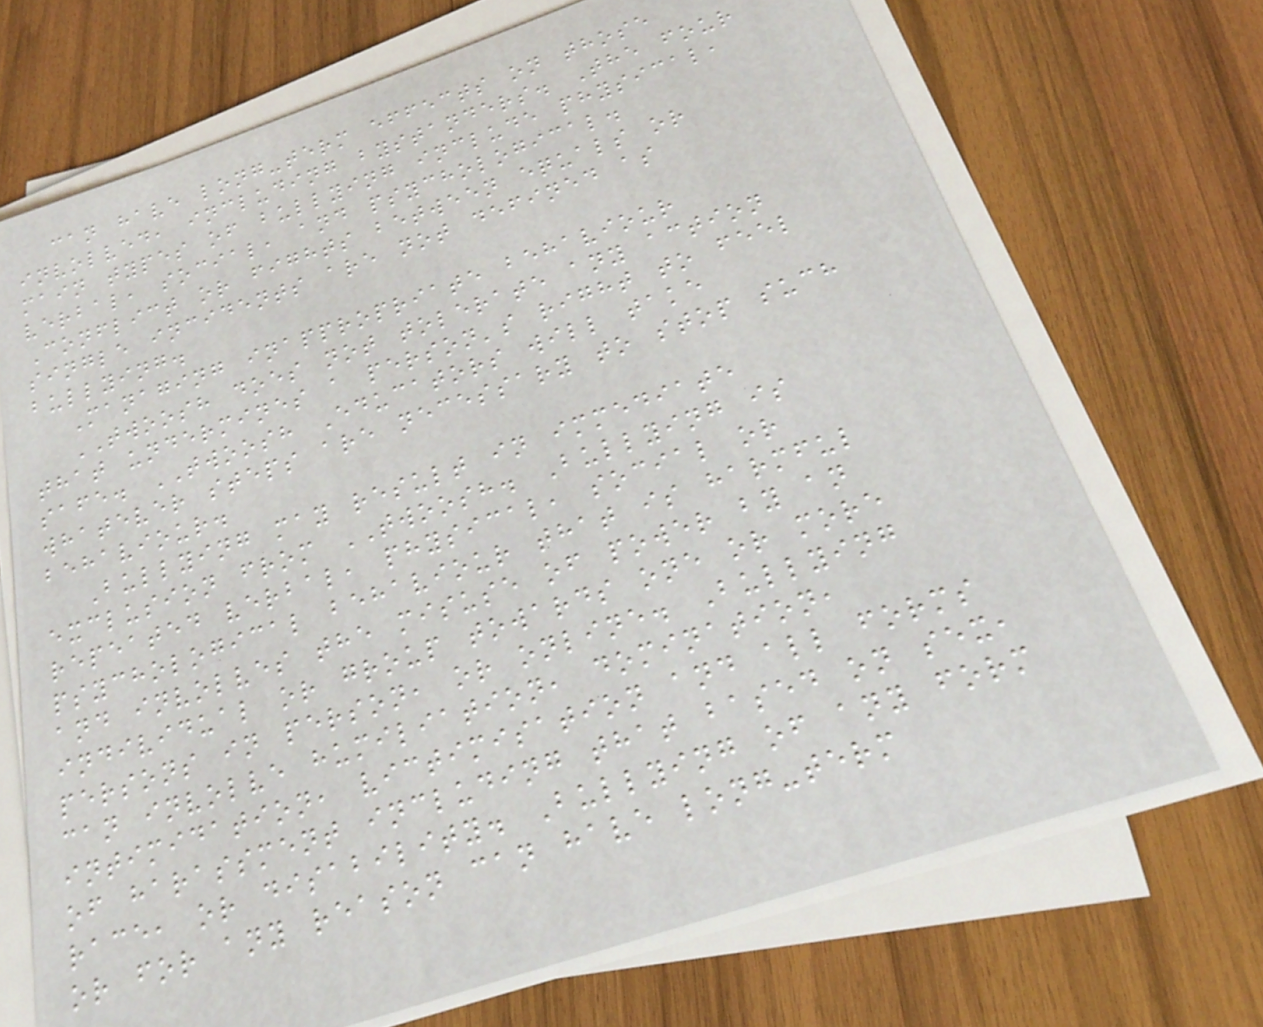can have long-term effects on those
involved, including bystanders. The four
main types of bullying include physical,
verbal, social, and psychological.
Conflict or fights between equals or
single incidents are not defined as
bullying.
Managing inappropriate behaviour
TWOOSH does not tolerate any action
that undermines a person's right to feel
safe. TWOOSH Educators will take
whatever steps are necessary to stop such
behaviour.
Bullying may result in immediate
exclusion from TWOOSH. Bullying is
repeated verbal, physical, social or
psychological behaviour that is harmful
and involves the misuse of power by an
individual or group towards one or more
persons in person, or online. Bullying
can involve humiliation, domination,
intimidation, victimisation and all forms
of harassment including that based on sex,
race, or disability. Bullying of any form
or for any reason can have long-term
